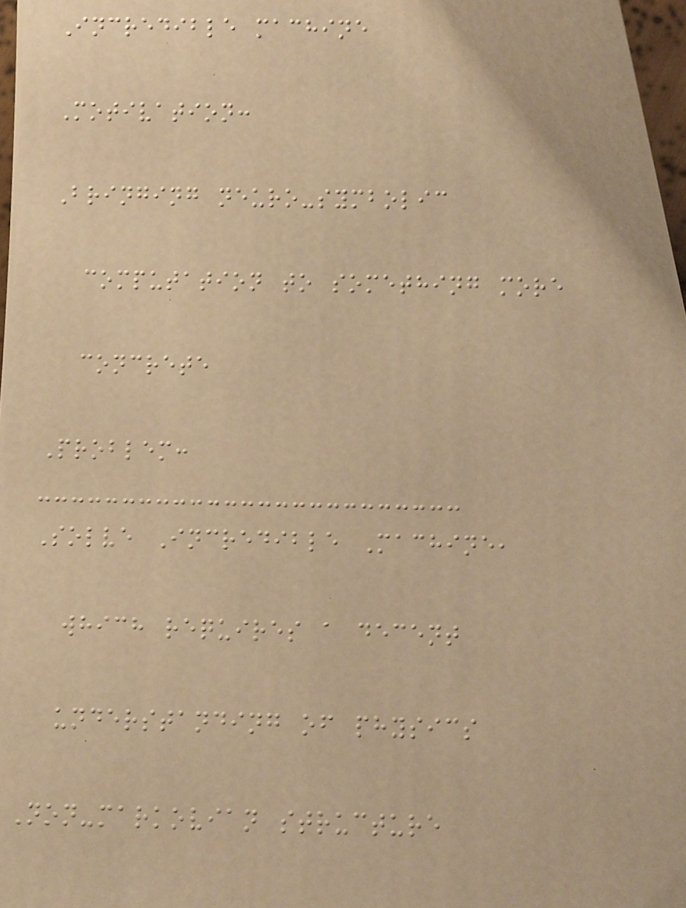Incredible machine
Motivation:
Bringing neuro-symbolic
computation to something more
concrete
Problem:
Solve Incredible Machine,
which requires a decent
understanding of physics
Non-markovian structure
